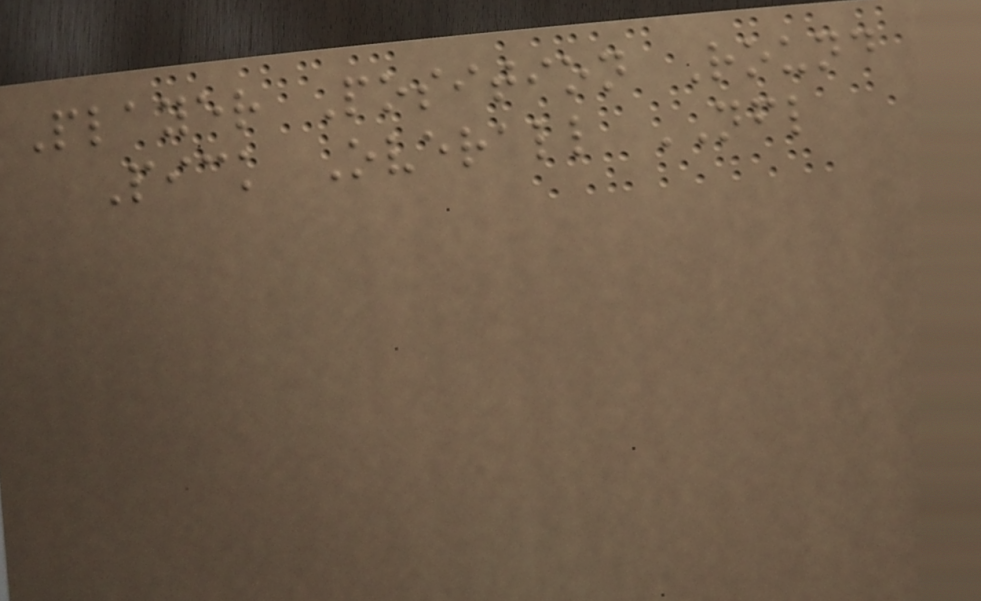Player Position Round
Pick Overall NFL
